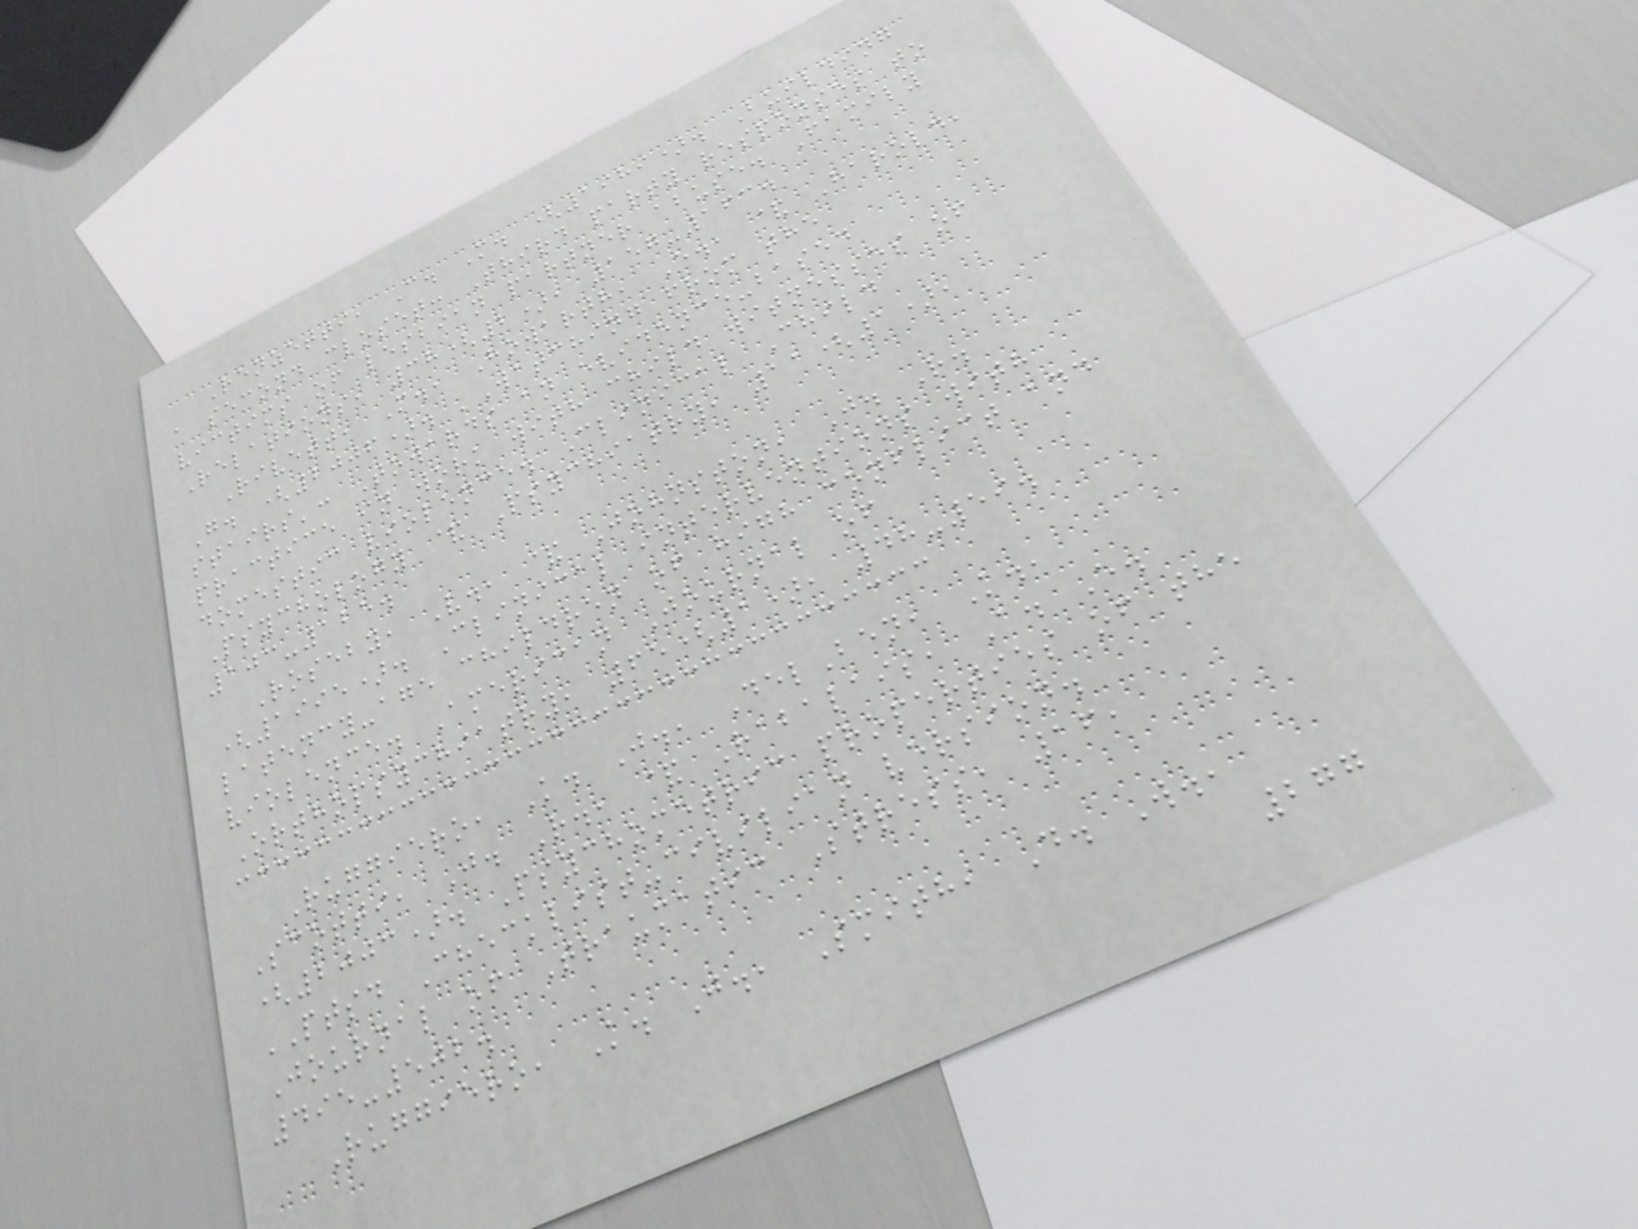Renzetti, C. M. (1989). Building
a second closet: Third party responses to
victims of lesbian partner abuse. Family
Relations, 38(2), 157-163.
Rivett, M., Howarth, E., & Harold,
G. (2006). 'Watching from the
stairs': Towards an evidence-based
practice in work with child witnesses of
domestic violence. Clinical Child
Psychology & Psychiatry, 11(1),
103-125.
Roseby, V., & Johnston, J. R.
(1995). Clinical interventions with
latency-age children of high conflict and
violence. American Journal of
Orthopsychiatry, 65(1), 48-59.
Ruggiero, K. J., DelBen, K.,
Scotti, J. R., & Rabalais, A. E.
(2003). Psychometric properties of the
PTSD Checklist-civilian version.
Journal of Traumatic Stress, 16,
495-502.
Ruggiero, K. J., Smith, D. W.,
277
